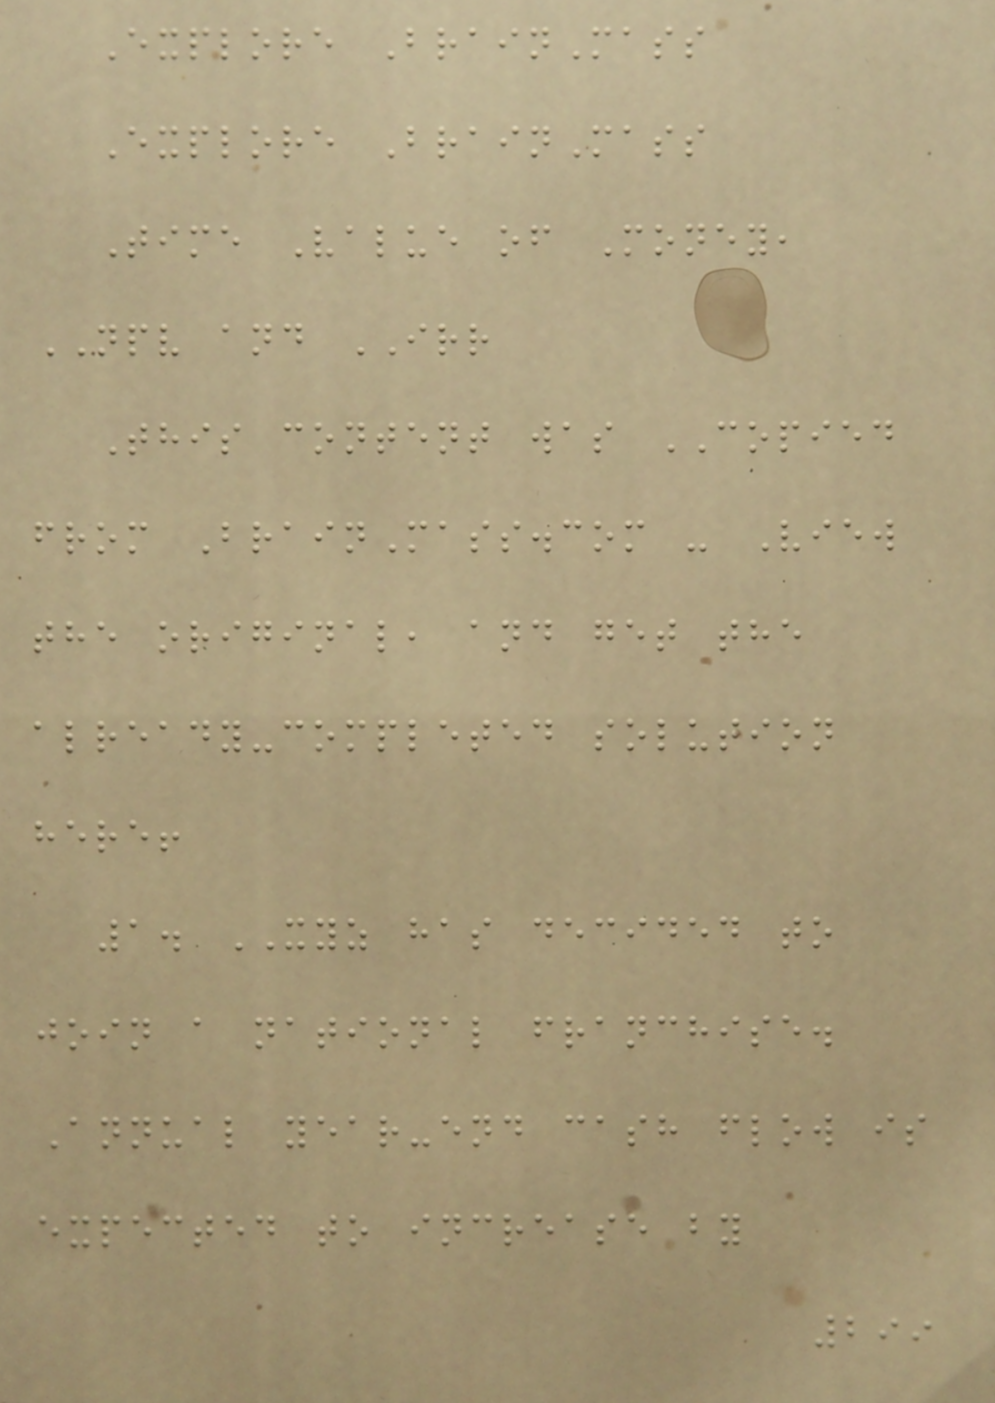Explore BrainMass
Explore BrainMass
Time Value of Money,
NPV and IRR
This content was COPIED
from BrainMass.com - View
the original, and get the
already-completed solution
here!
1. XYZ has decided to
join a national franchise.
Annual year-end cash flow is
expected to increase by
299
